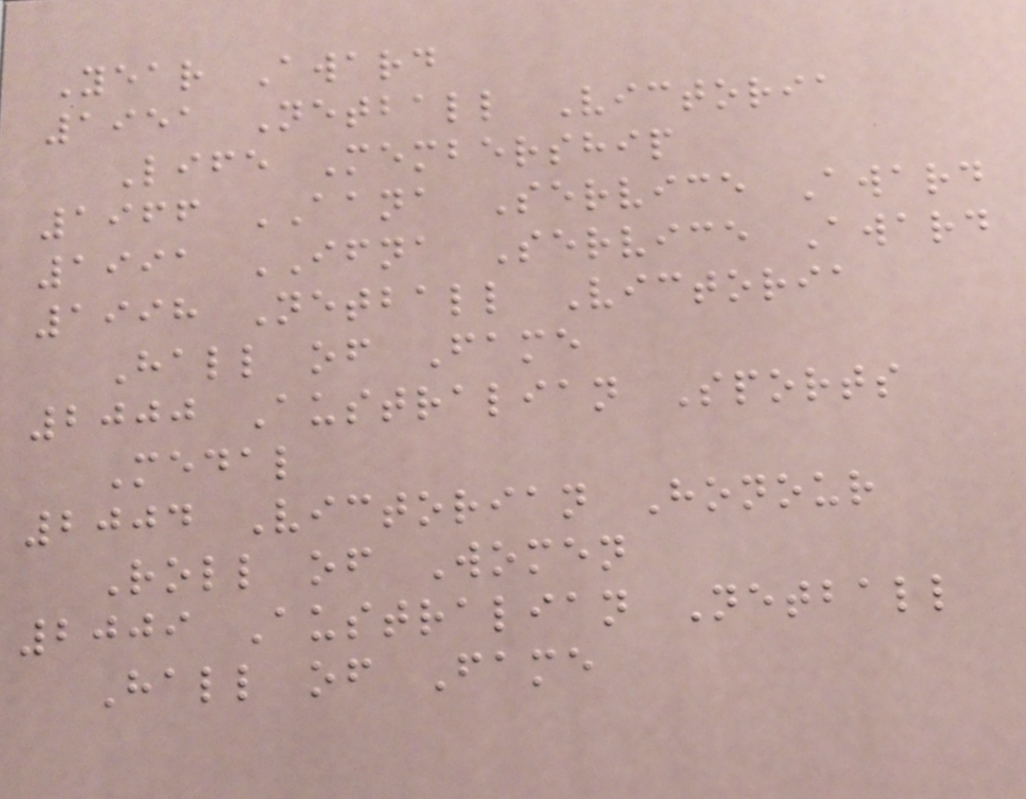Year Award
1951 Netball Victoria
Life Membership
1966 AANA Service Award
1991 IFNA Service Award
1998 Netball Victoria
Hall of Fame
2000 Australian Sports
Medal
2004 Victorian Honour
Roll of Women
2009 Australian Netball
Hall of Fame
